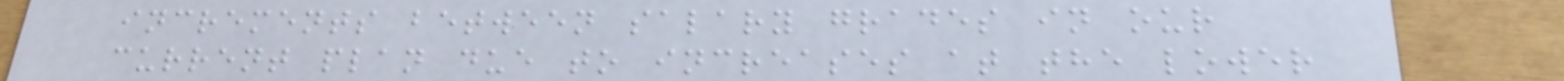increments between salary grades in our
current plan due to increases at the lower
